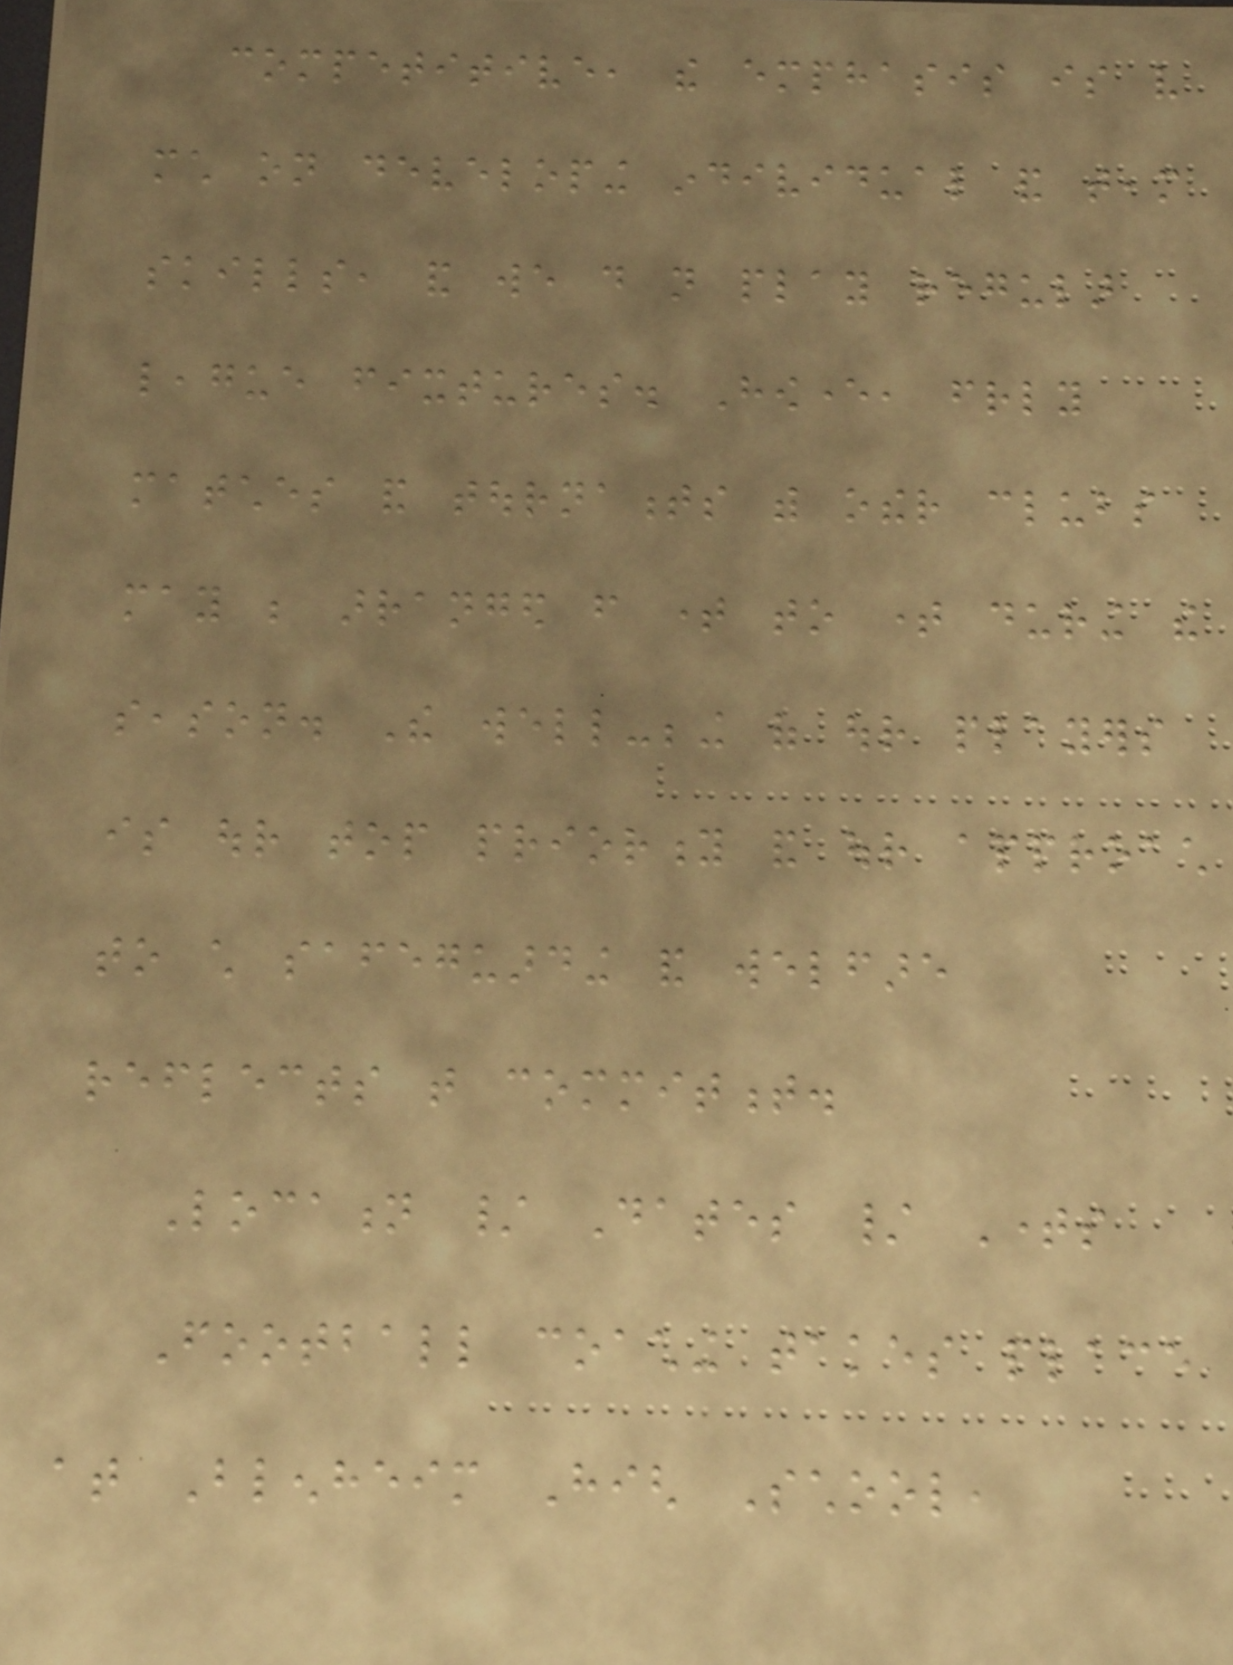competitive, the emphasis is very
much on developing individual and team
skills, and we do not play regular
league fixtures. However, friendly
matches and tournaments with other clubs
may be arranged from time to time during the
season. The well-being of our players
is our top priority and our approach
to child safeguarding and welfare
reflects that commitment.
Location / Dates / Times
Football coaching takes place
at Blenheim High School,
